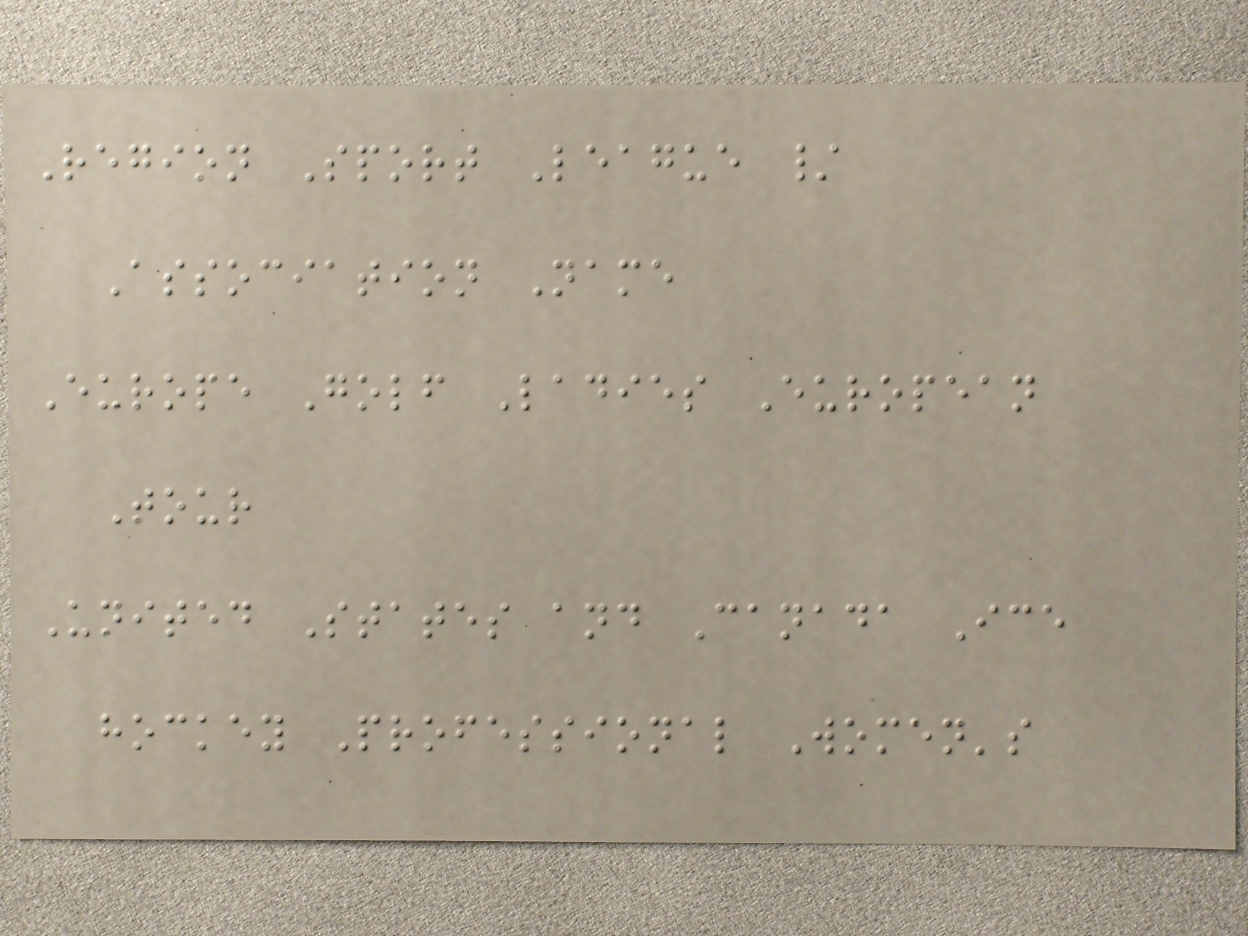Region Sport League /
Association Name
Europe Golf Ladies European
Tour
United States and Canada Ice
hockey Professional Women's
